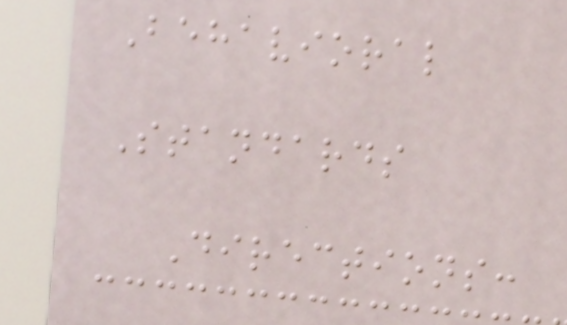Behavioral
Standards
Directions:
